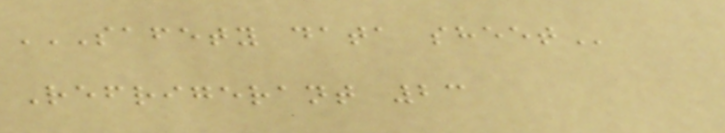SAFETY DATA SHEET
Refrigerant 23
